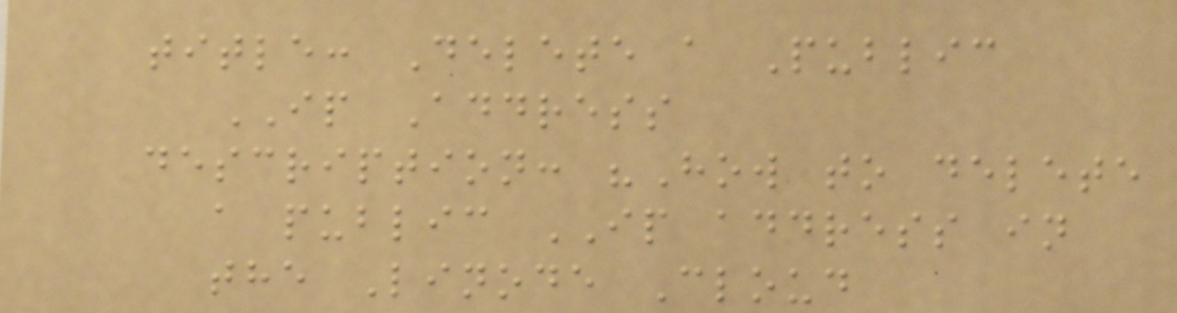title: Delete a Public
IP Address
description: "How to delete
a public IP address in
the Linode Cloud
